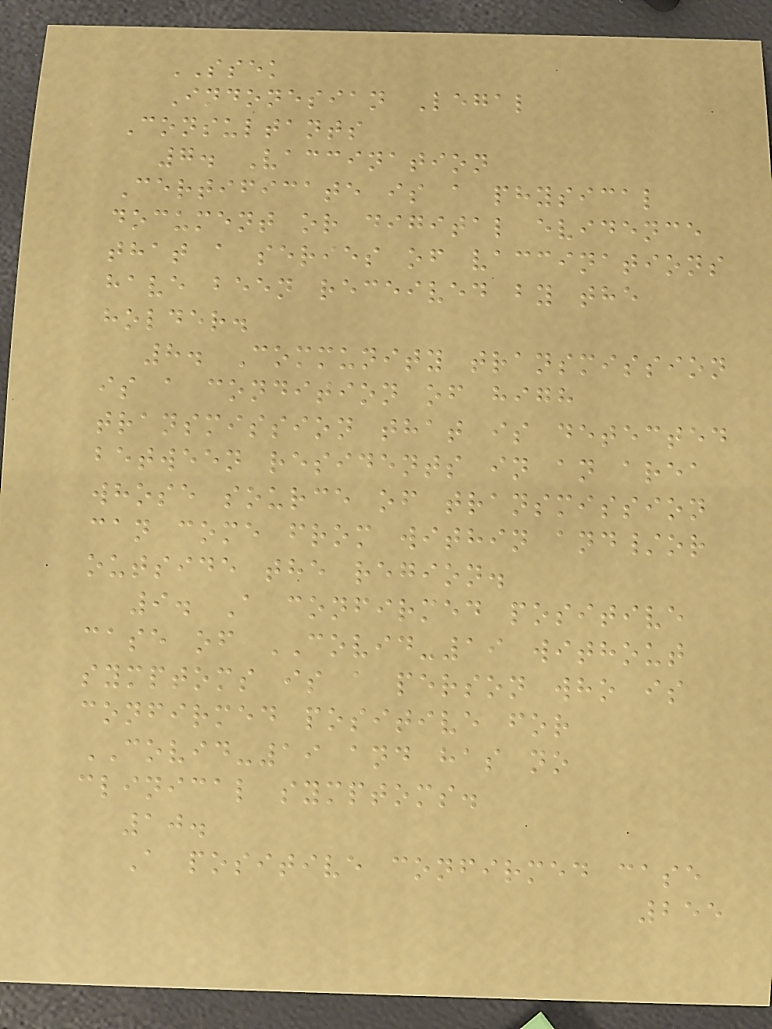SSEK
Indonesian Legal
Consultants
7. Vaccination
Certificate is a physical
document or digital evidence
that a series of vaccinations
have been received by the
holder.
8. Community transmission
is a condition of high
transmission that is detected
between residents in an area
whose source of transmission
can come from within and/or
outside the region.
9. A confirmed positive
case of COVID-19 without
symptoms is a person who is
confirmed positive for
COVID-19 and has no
clinical symptoms.
10.
A positive confirmed case
255
